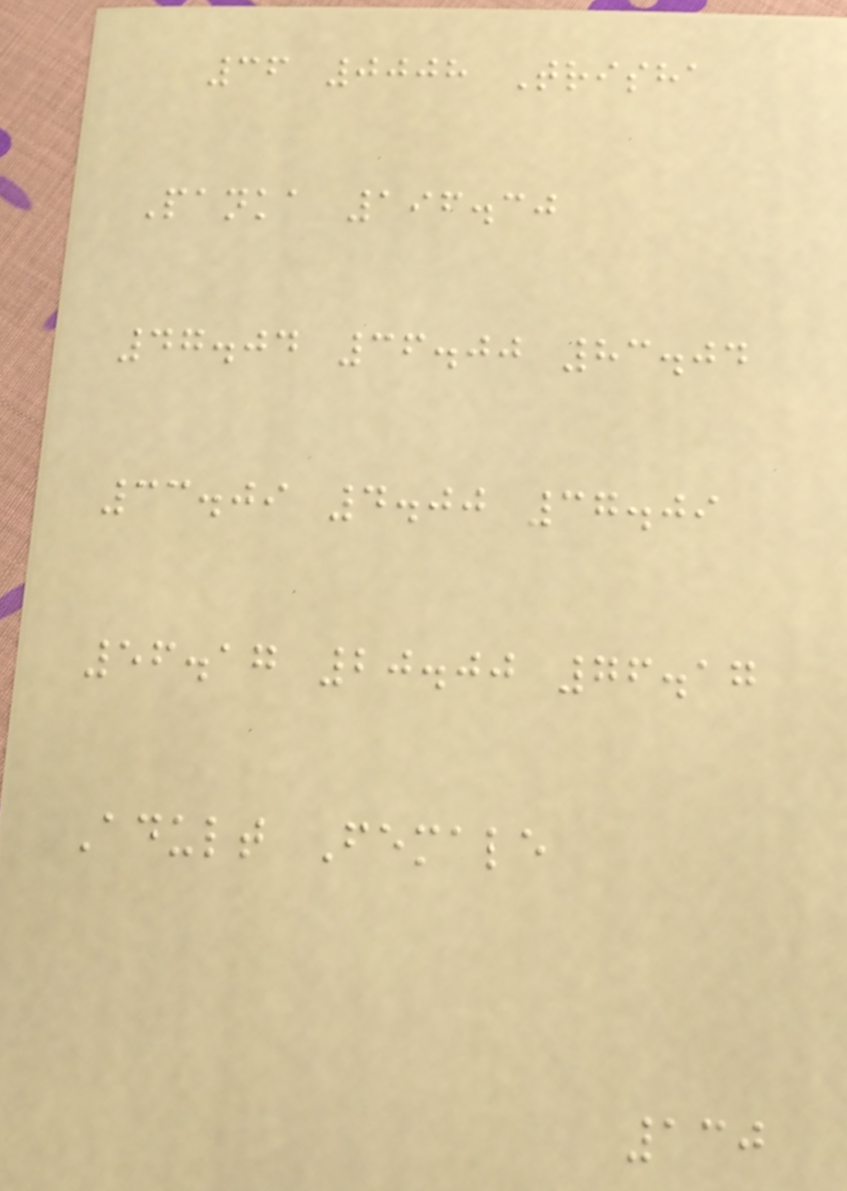36 0008 Trisha
Panka 196.30
47.04 36.00 83.04
33.09 4.00 37.09
56.17 20.00 76.17
Adult Female
130
